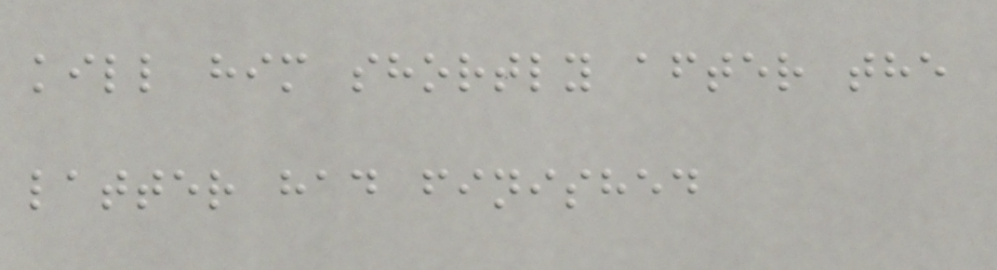kill him shortly after the
latter had finished
